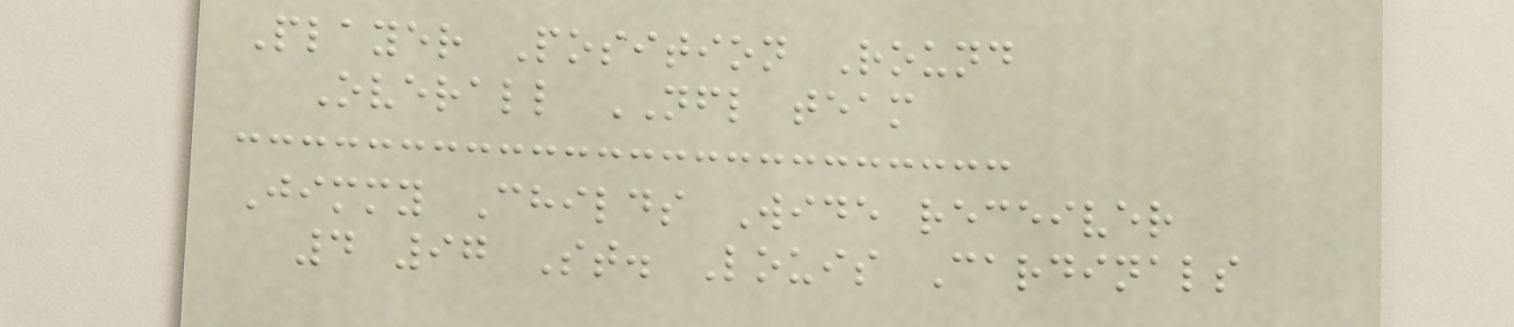Player Position Round
Overall NFL team
Jimmy Childs Wide receiver
4 97 St. Louis Cardinals
